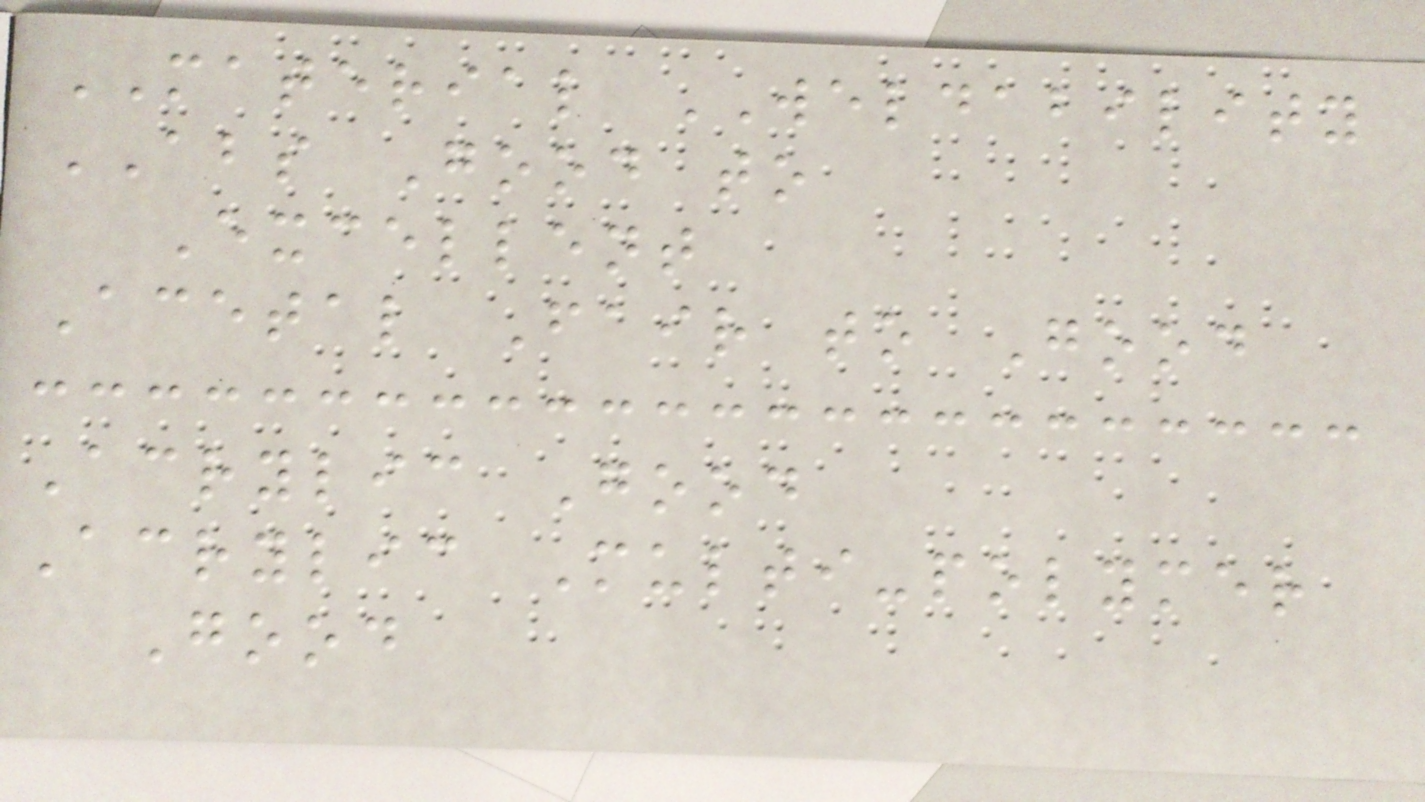MATERIAL WELDABILITY
ABS Good to
Excellent
Acetal Fair to Good
Acrylic Good
Acrylic Multi-polymer
Good
